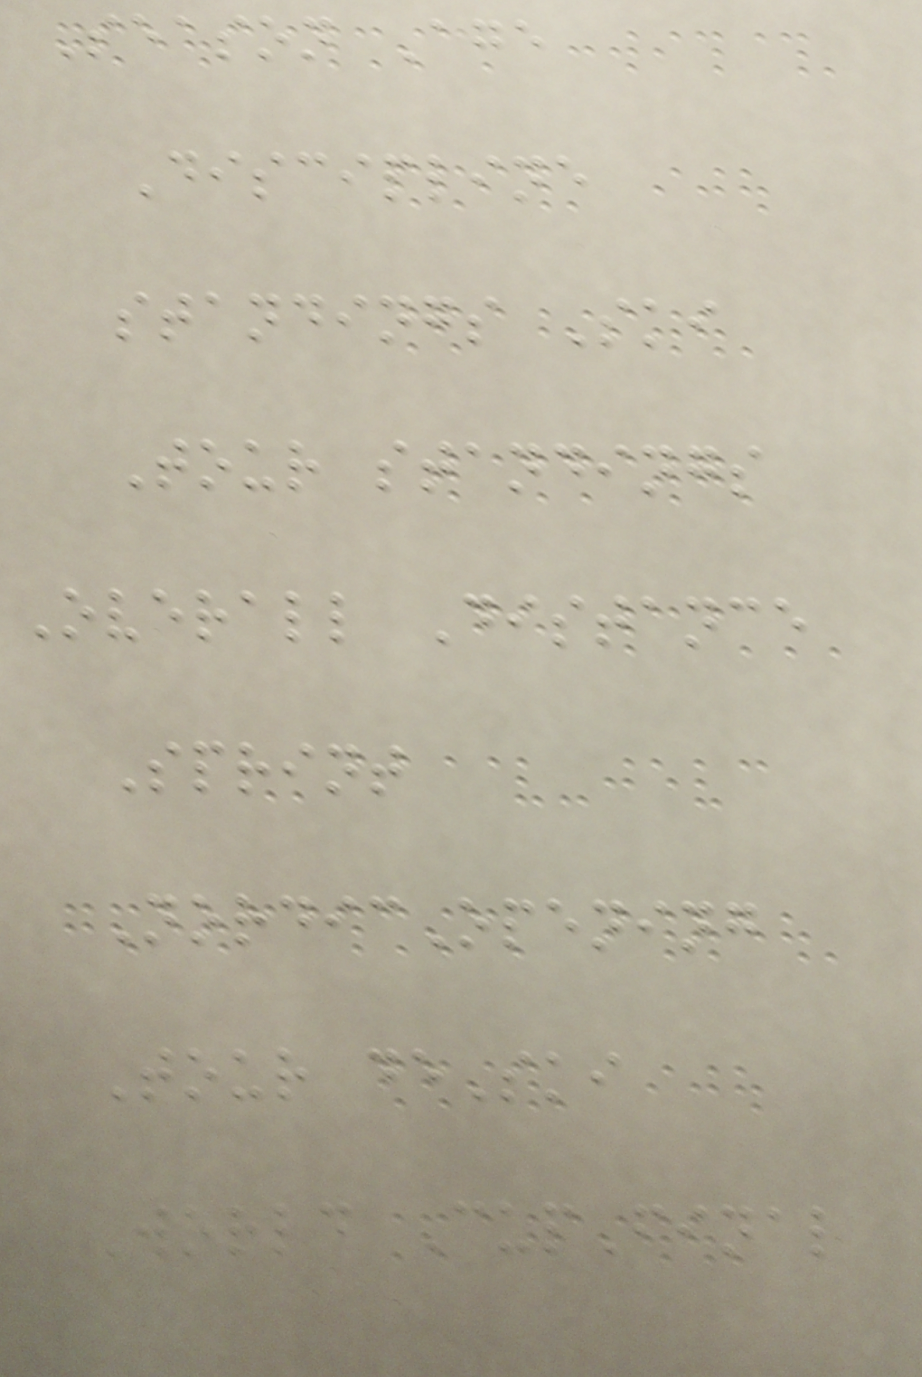Season Age
Discipline
standings Ski
Tour standings
Overall Distance
Sprint
NordicOpening
Tour deSki
World CupFinal
